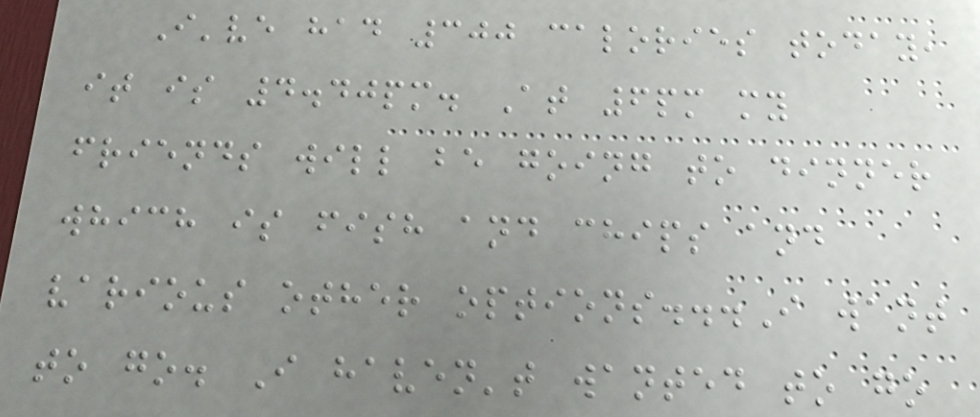I've had 300 calories today,
it is 4.40pm. At 6pm my
friends will be going to dinner
which is fish and chips and
various other options...I want
to go. I haven't wanted to go
